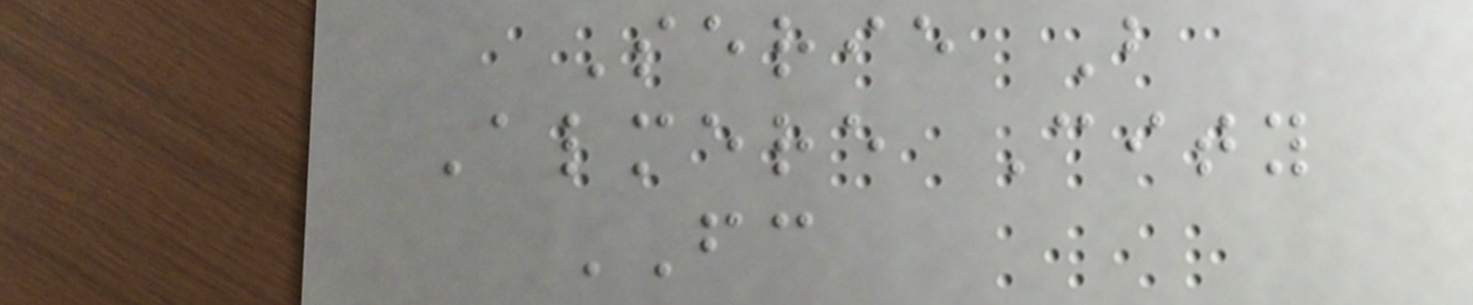Serie B
Almere City
FC
